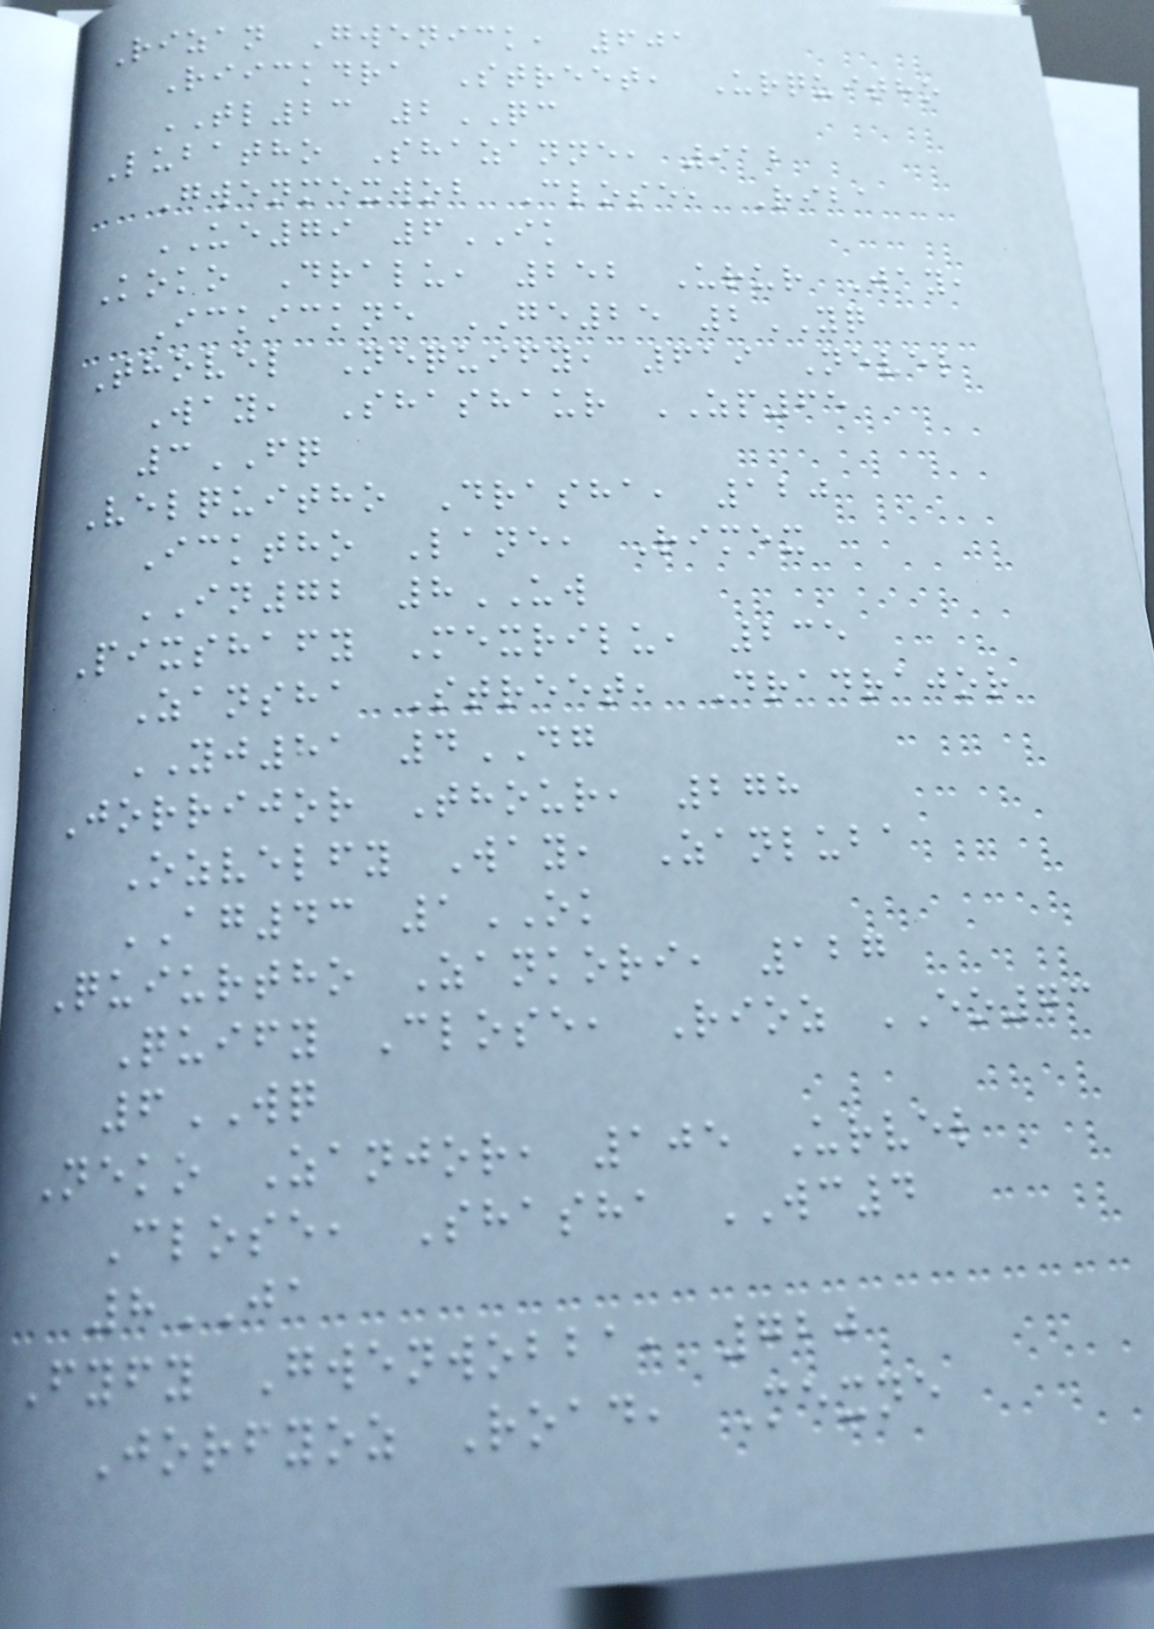Rizan Gwenick, 601
Riickdra Street, Urquitho
TL23 2QC
Lubatho Shazanne, 912
Gwenmexwob Close, Riba
UE79 6IK
Koko Dralu, 252 Urur Way,
Ickickne GE25 2YQ
Thovel Nequify, 619 Nevel
Way, Shashaur ZP65
3FQ
Velquitho Drasha, 120
Icktho Lane, Rimex
IN72 8UW
Pixshafy Mexrilu, 235
Zansha Street, Dradrajor
YJ81 4DG
Jorrijor Thour, 278
Ozvelfy Way, Zanluba
AG43 1OK
Quiurtho Zankori, 127
Quify Close, Rioz EO73
6WQ
Neko Zanjor, 105 Urvel
Close, Shasha WC4
8JA
Fyfy Gwenwobba, 720
Jorfyoz Road, Mexne
